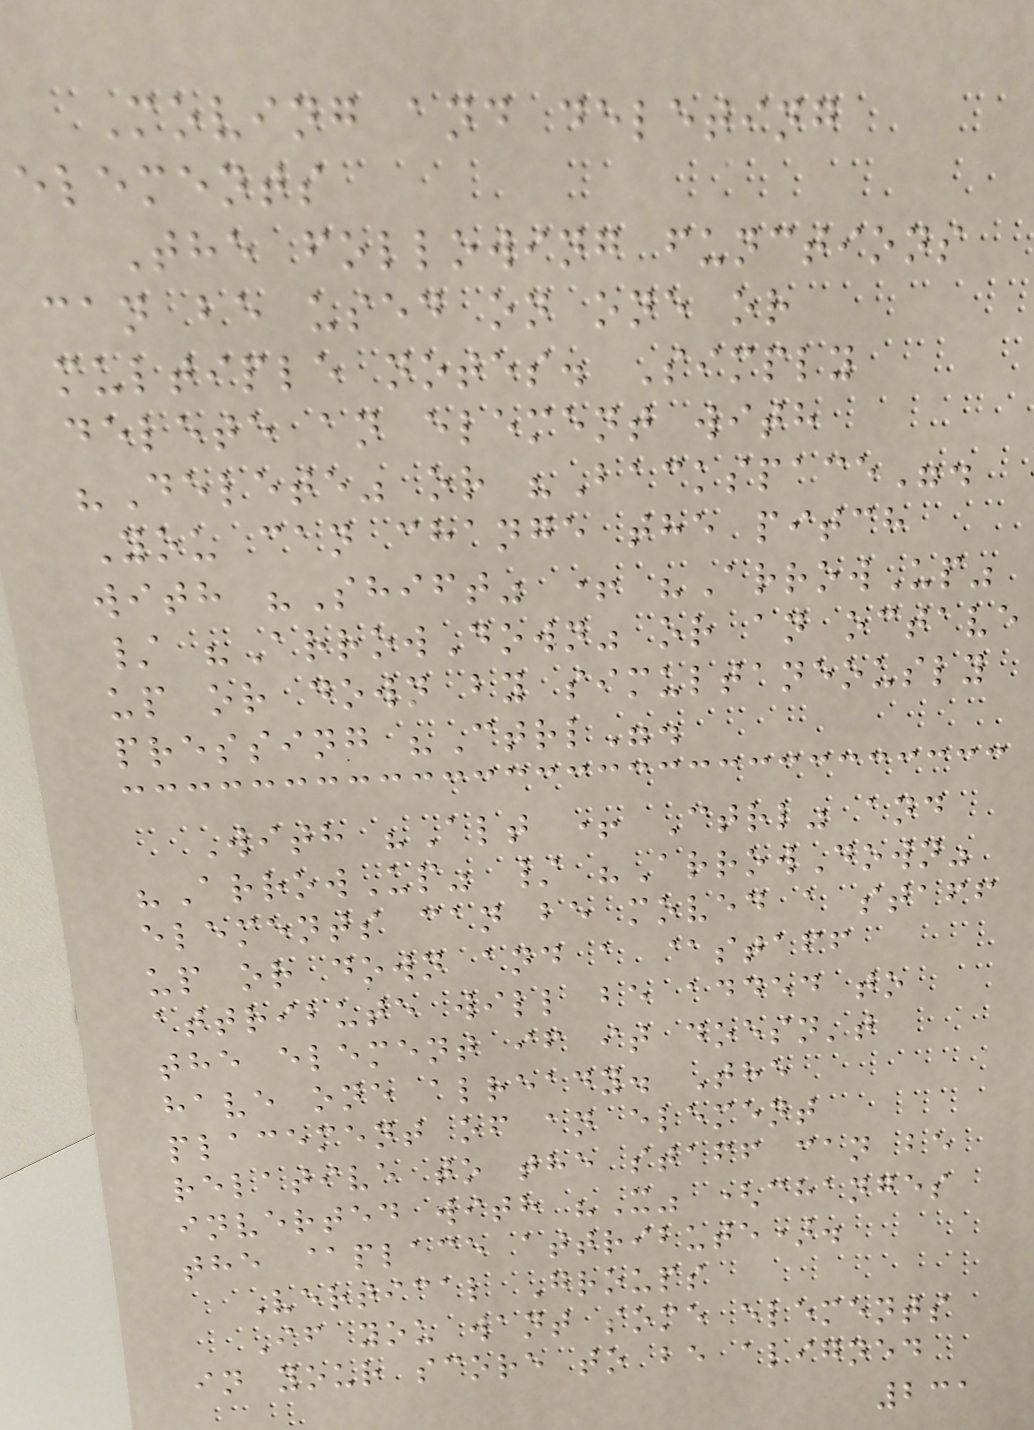Moving and deleting
elements
The following functions
can be used on one or
multiple notes. Simply
delete an element with
"Delete" or "Backspace".
You can change the pitch
with "Shift" + "ArrowUp"
/ "ArrowDown" or an octave
up or down by simultaneously
pressing "Ctrl".
With "Alt + Ctrl" and
"ArrowUp" / "ArrowDown"
elements can be moved a staff
up or down and a @staff
attribute will be added to
the element if it doesn't
have one already. The
placement of an element
relative to the staff can be
inverted with "X" (changes
the @place attribute).
Vertical Groups
If you want some elements
in your score to be aligned
231
